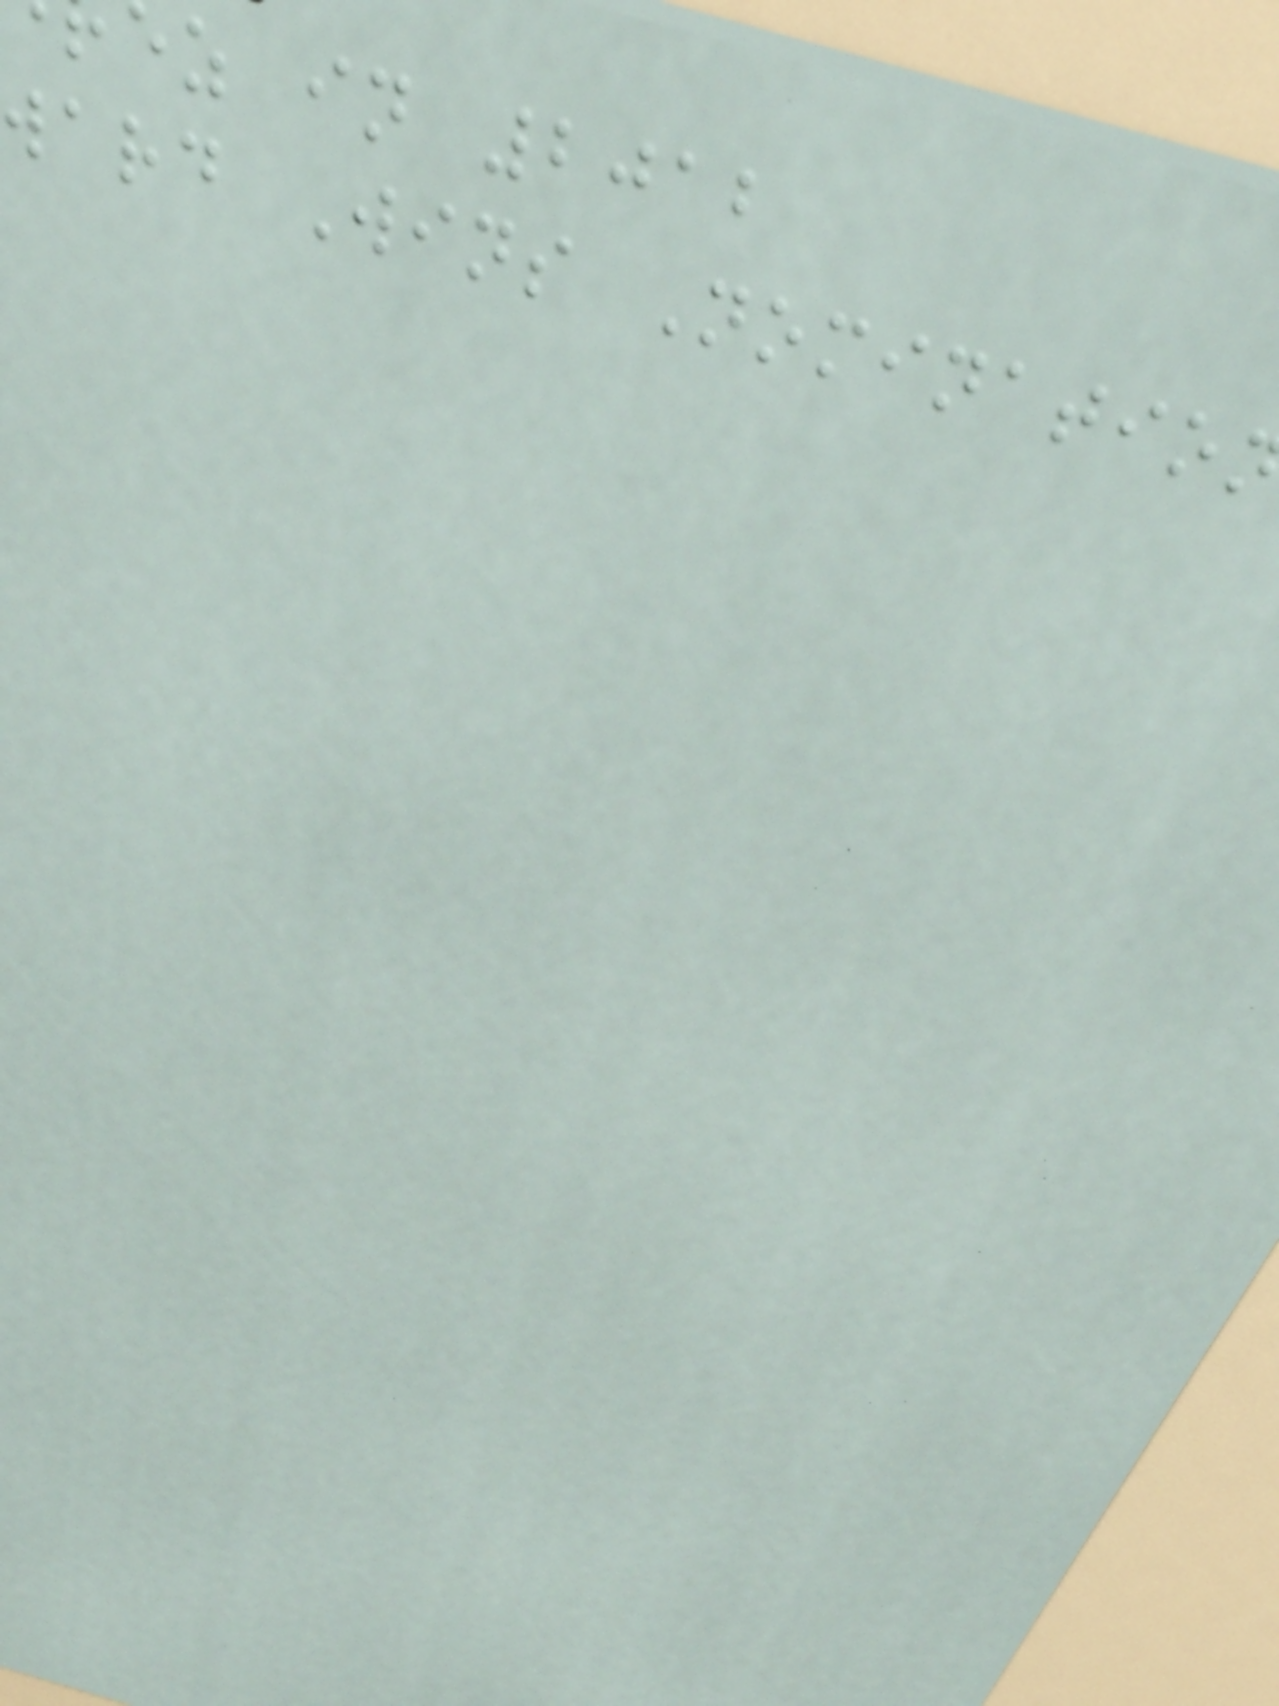ez in 2012
ward Wins Nominatio
